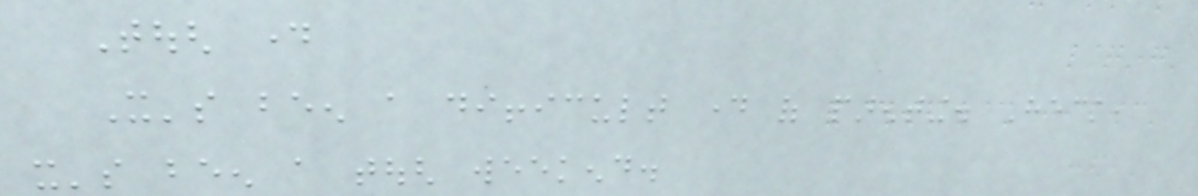Tough day
It's been a difficult day of parenting. Heck,
it's been a tough weekend.
